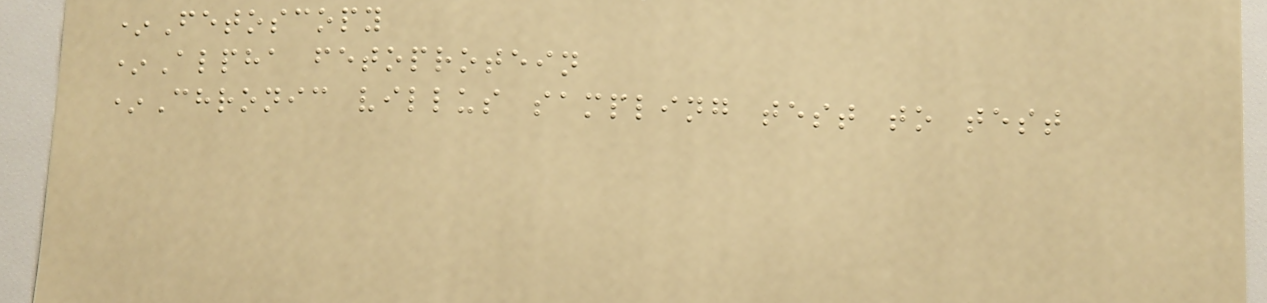*Fetoscopy
*Alpha fetoprotein
*Chronic villus sampling test to test
